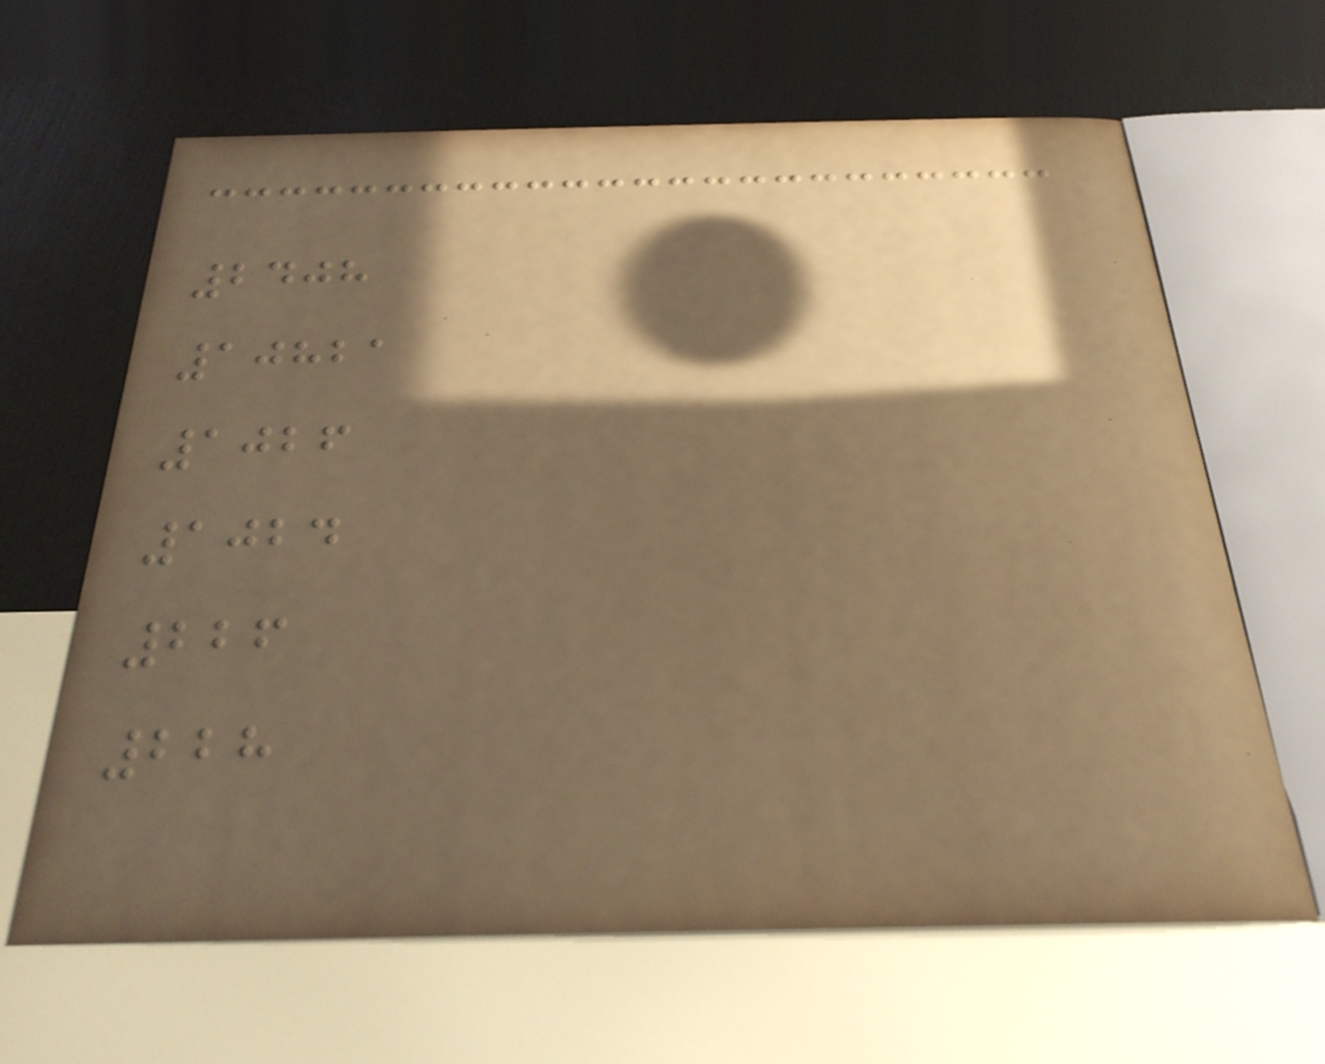2408
10821
1026
1024
226
228
